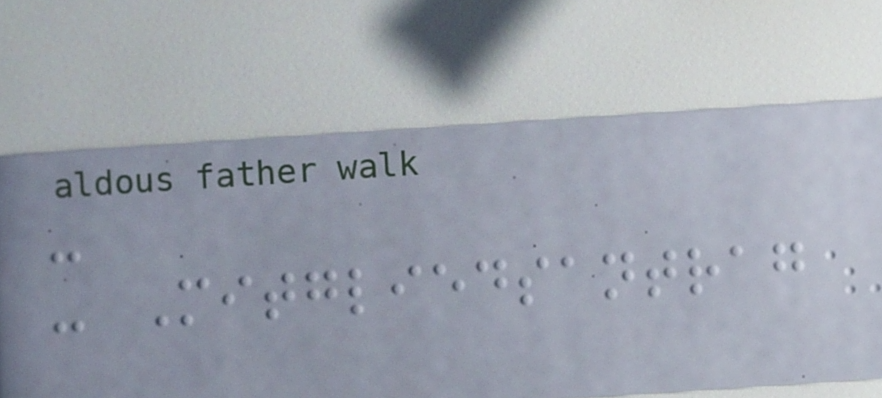-
- Mitgliedsantrag
